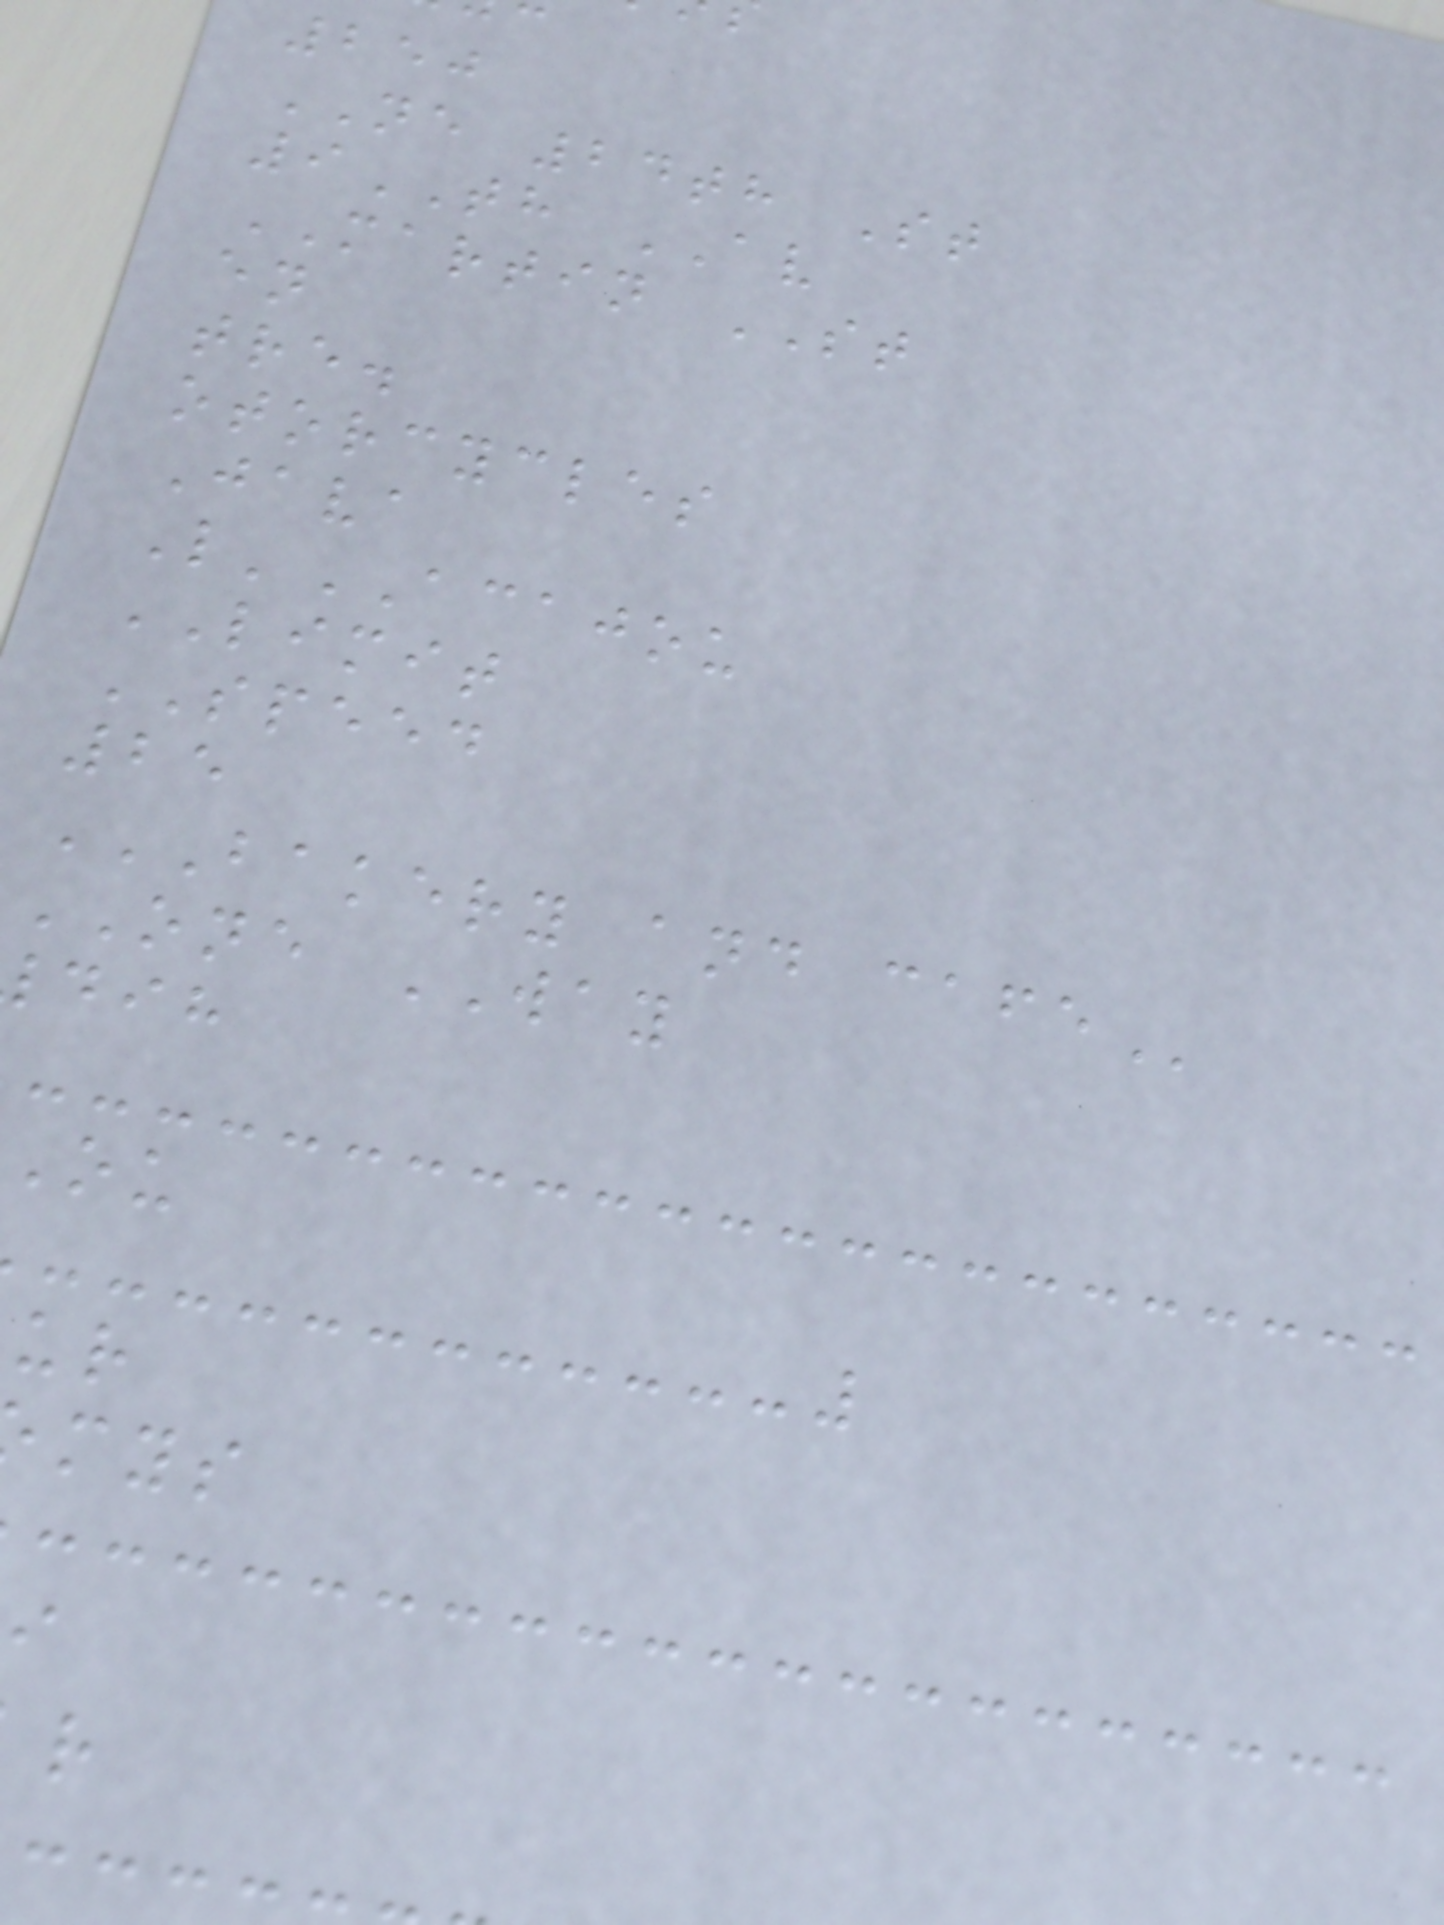250
NE 24th St
9TH AV
MARTIN ST
en
tre.
otorcycles
Java
L'ACAJOU
LIMIT
SPEED
25
BAKERY AND CAFE
ONE WAY
